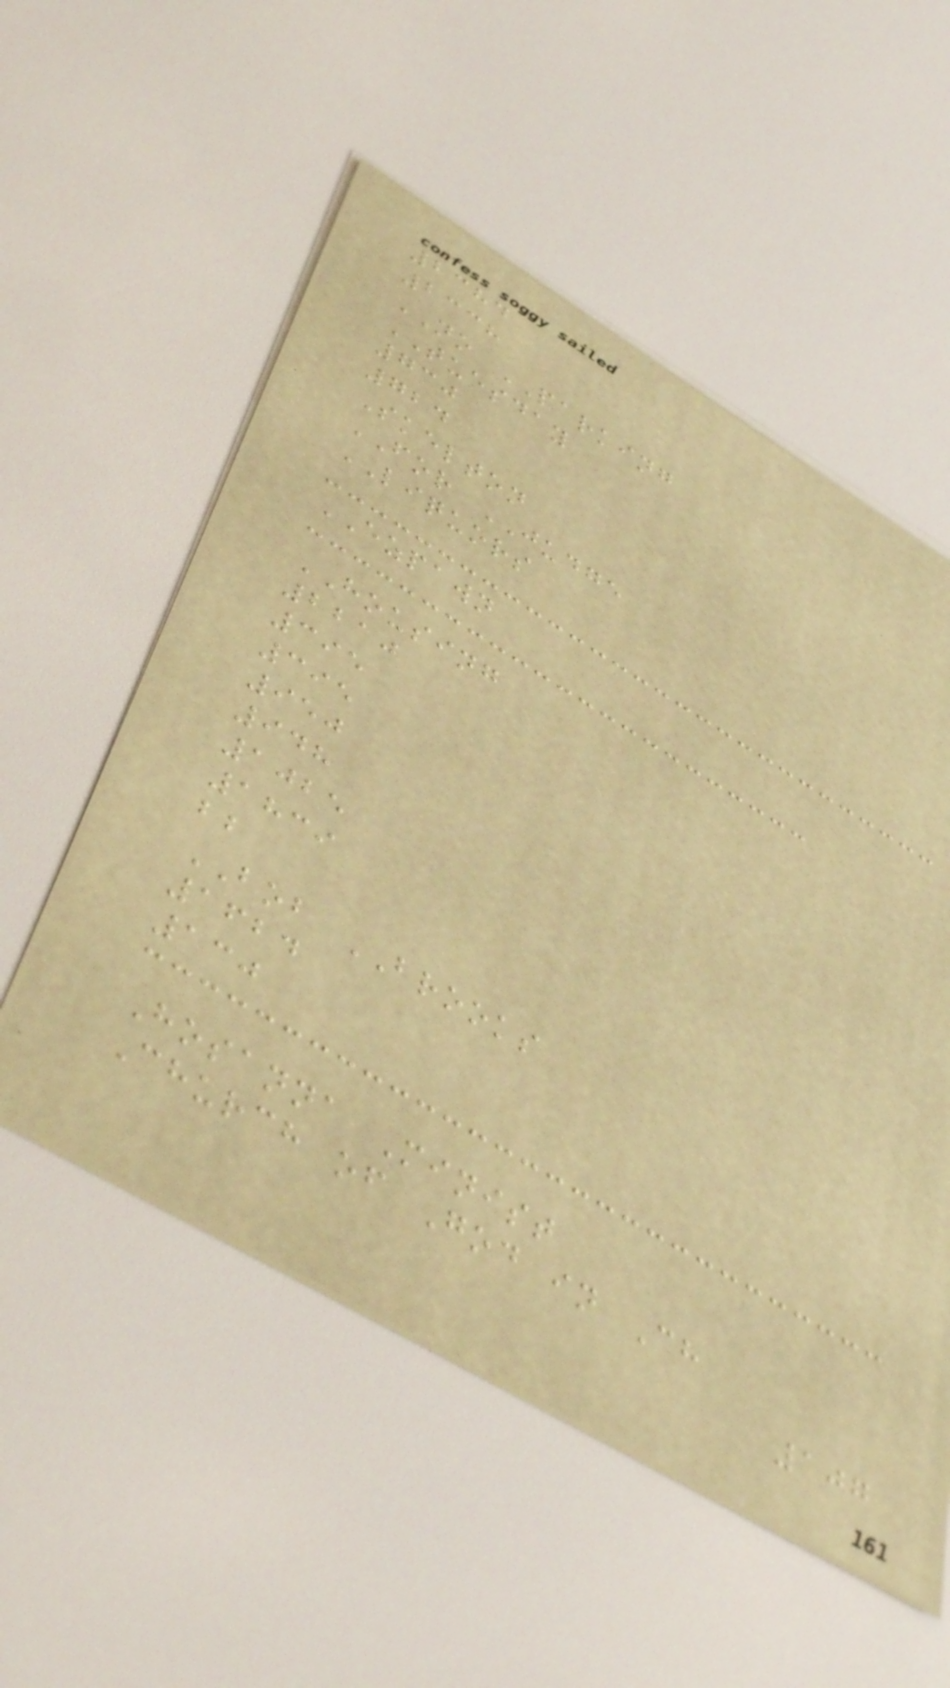2384
2338
NO PARKING
TUESDAY
730
724
Skelton
FOR JUDGE
LIQUORS
EZPAWN
HOUSING
2210
395
395
950
948
1025
1839
bb
BOB BROOKS
1624
130
Hosanna Minist
Church of God in Ch
107
